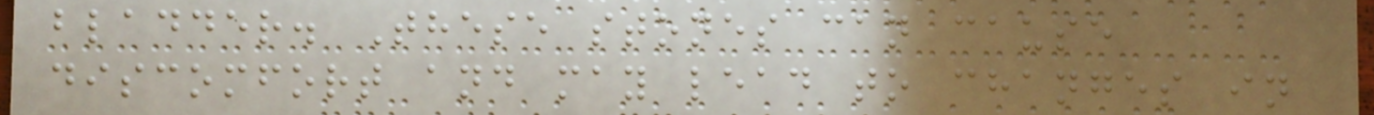bladder. These stones can cause
discomfort and may lead to changes in
